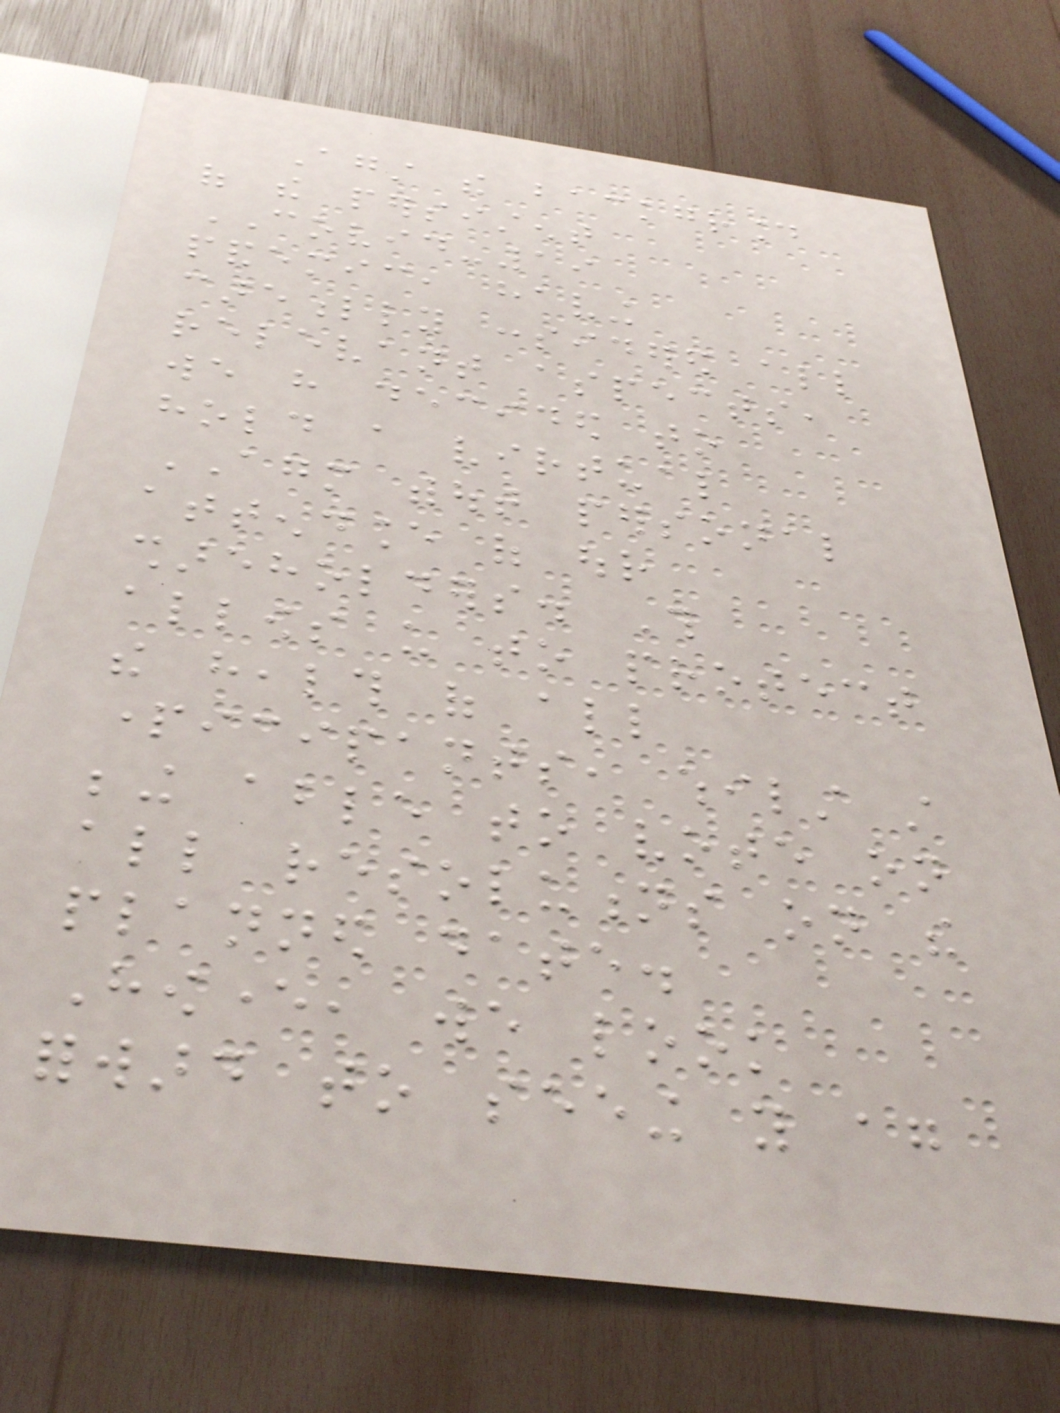Against the background
of the persistent
COVID-19
pandemic, having
carefully considered all
relevant aspects,
we have decided to
hold a virtual
AGM without personal
attendance of our
shareholders. This
allows us to protect
the health of all
participants, whilst still
being able to vote on
all resolutions on the
planned date.
However, we look
forward to seeing you again
